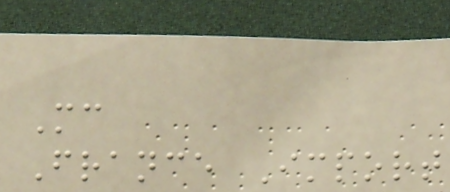Mc
France Import
